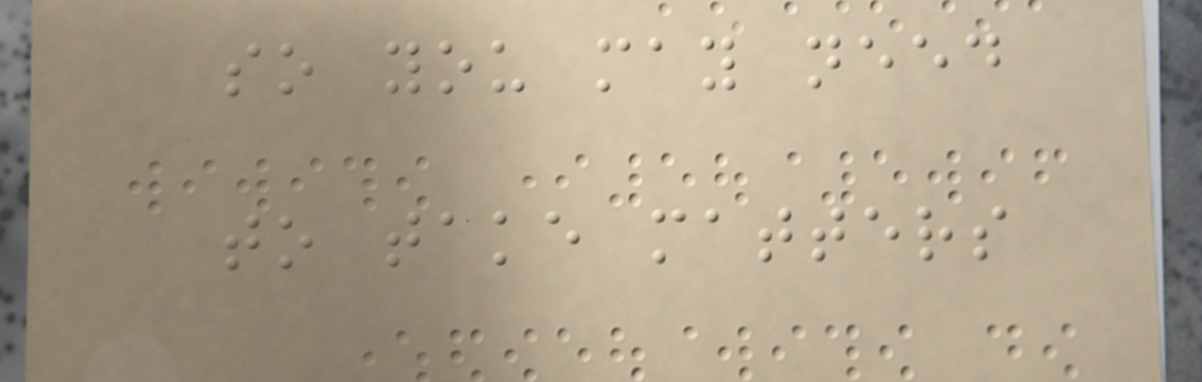so you may need
to take matters
